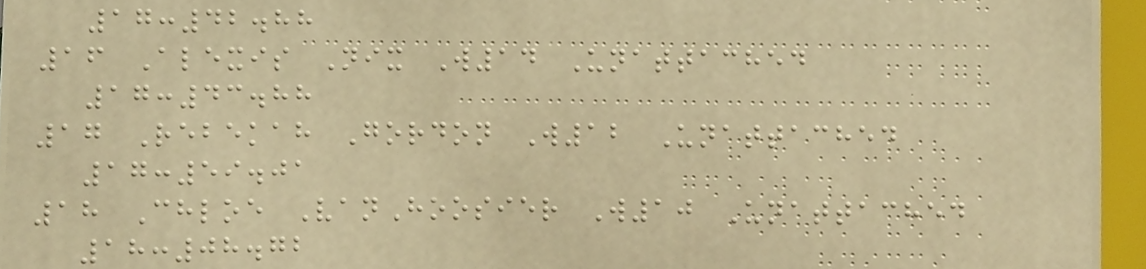17:42.88
16 Alexis Nix W14 Unattached
17:43.88
17 Rebekah Gordon W12 Unattached
17:59.01
18 Chloe VanHoosier W10 Unattached
18:08.72
